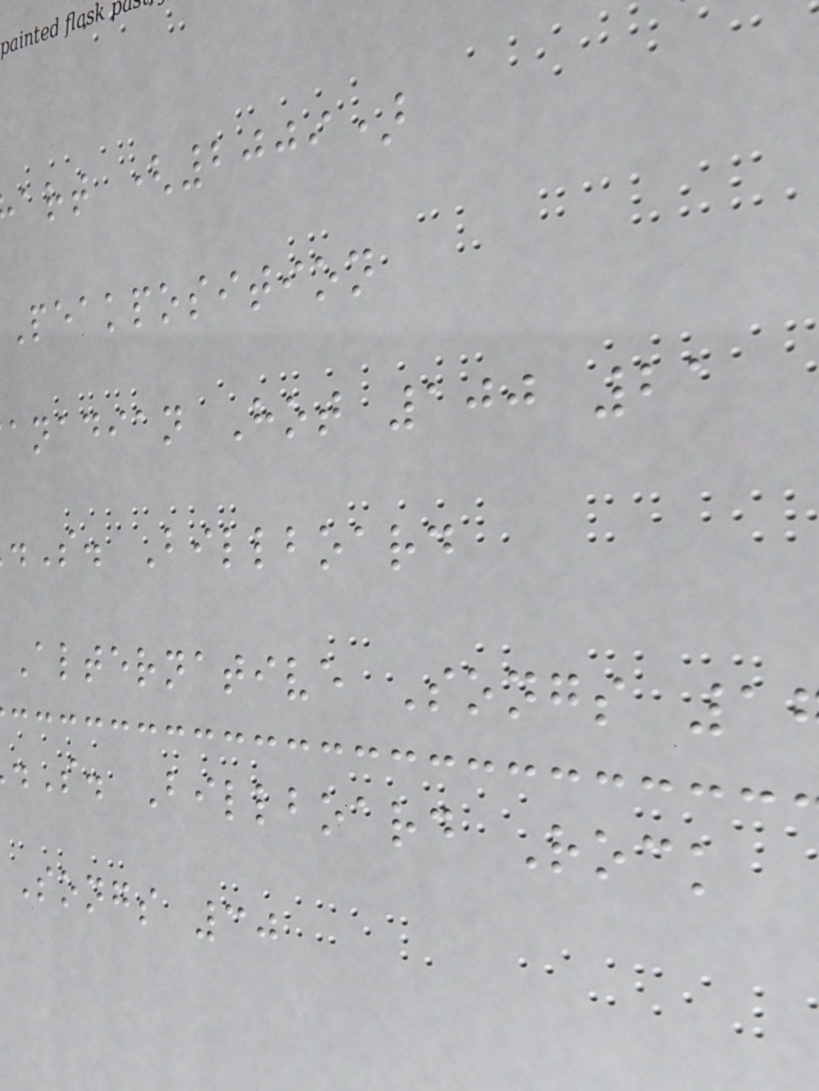art (2009)
Peakposition
anadian Hot 100 21
.S. Billboard
Alternative Songs 1
.S. Billboard Rock
Songs 30
